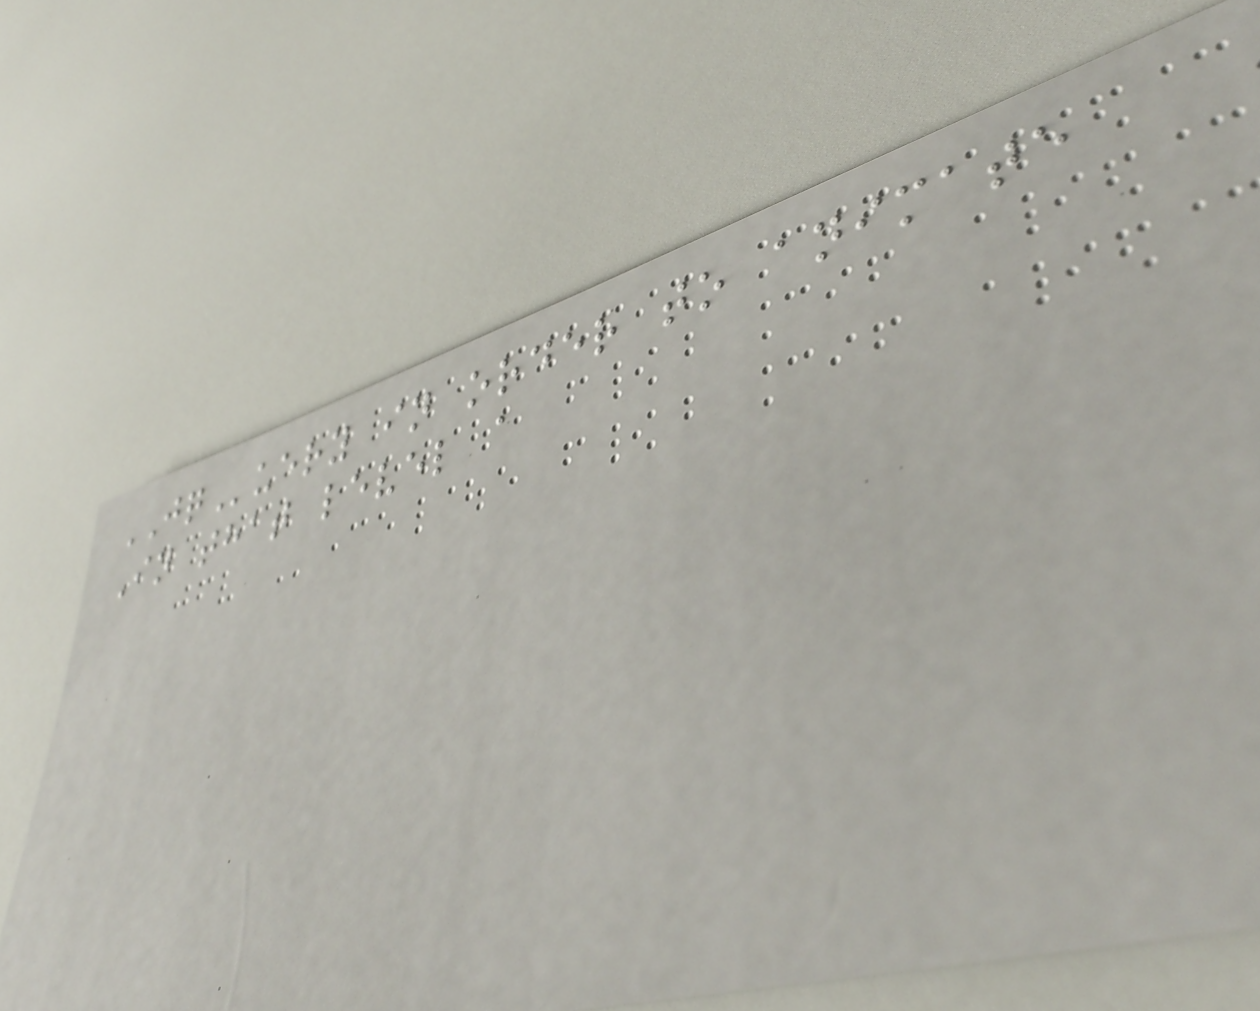JQuery in order to animate
In that level a
